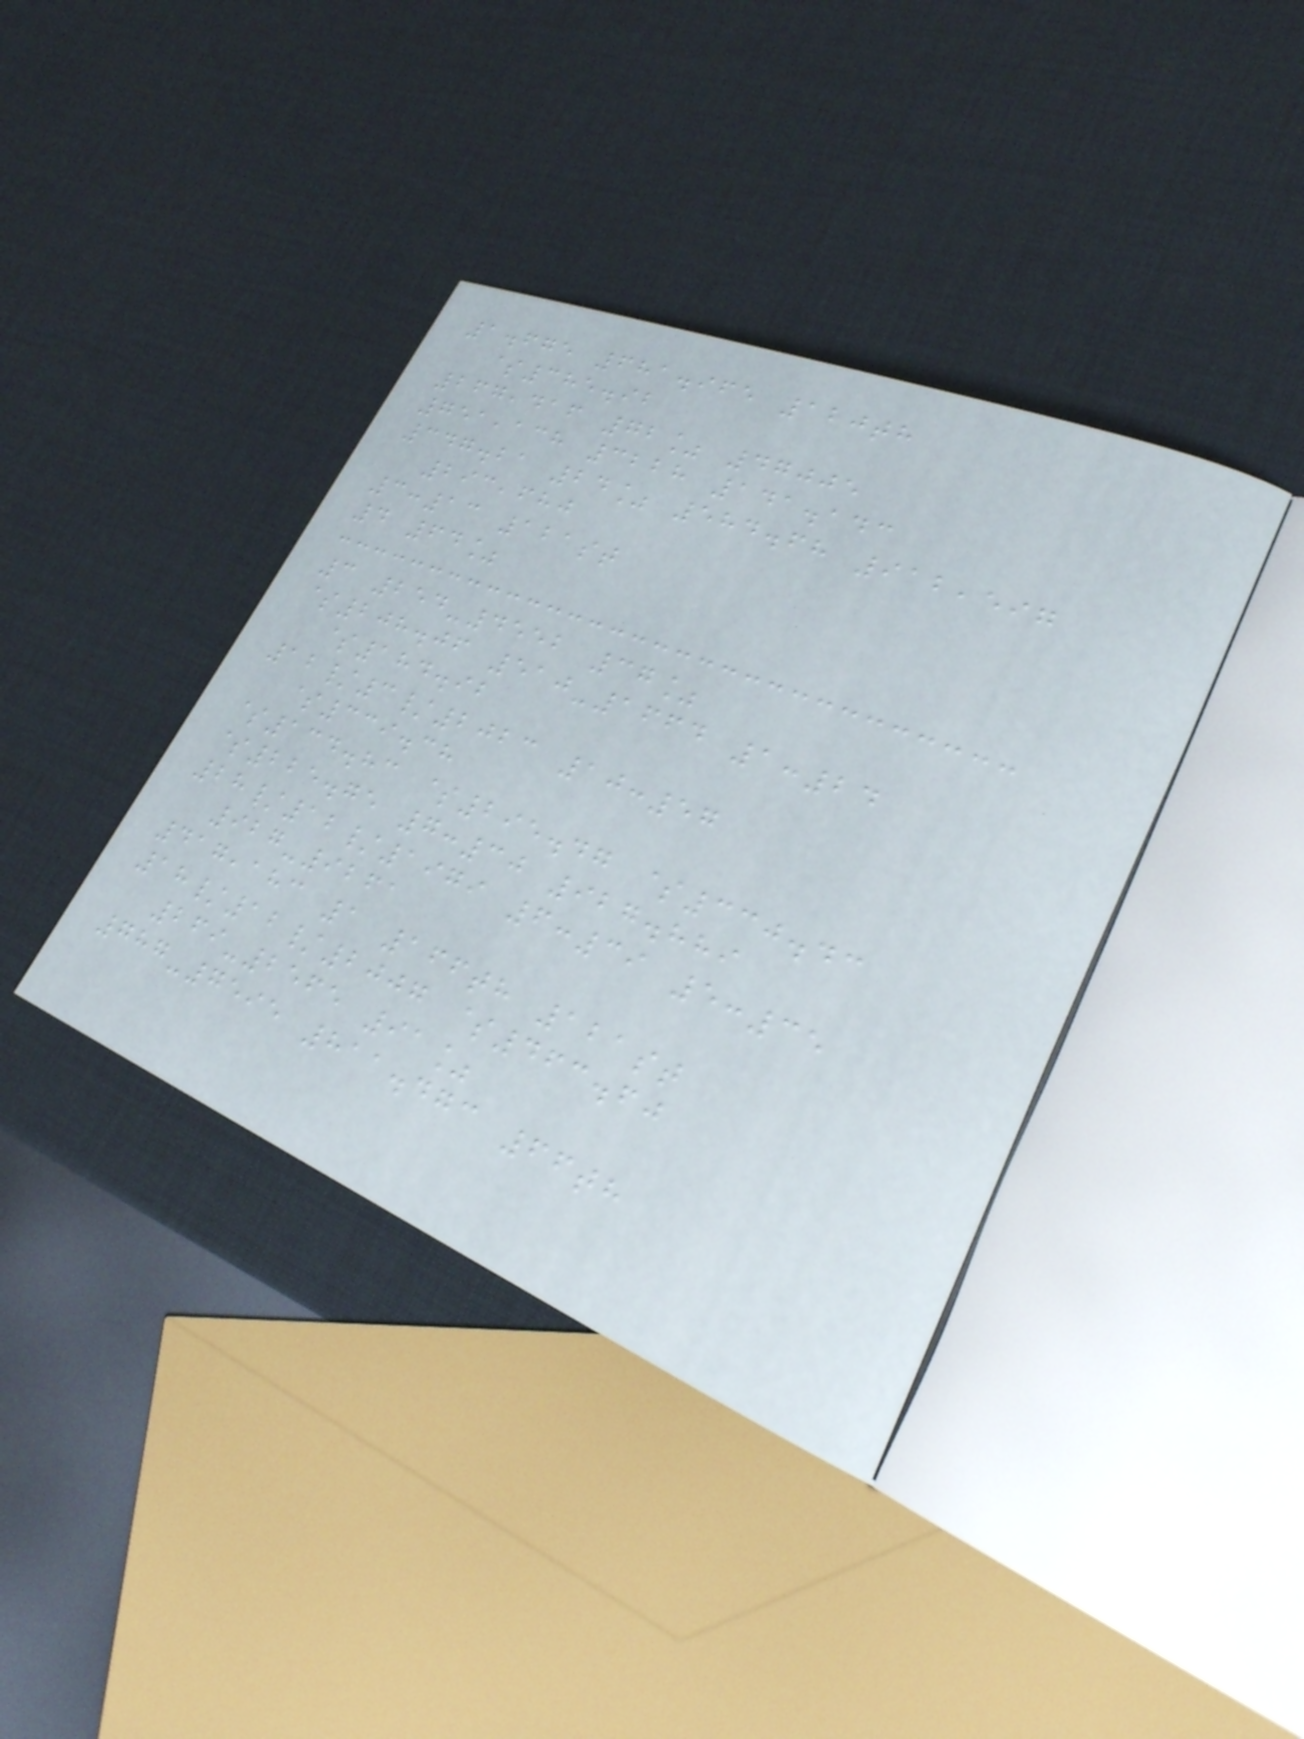1.675 681.965 120th
$385.92
267,416 72% 47005
751,138 3228 141.143
347.21 24% 584.68 912,597
293,680
3:13 121st
4 64%
3 254-4552 37%
$208.06 510-1664 1:24
$184.92
12/3/2023 10:57
$339.38
$134.83 $295.47 $330.43
$225.75 7:30 927.889
28/12/1979 6:39 5:35
927-9261
417,183 1 166th 121st
18/12/2007 $463.60
269-2565 91%
787-7595 811.473 66th
